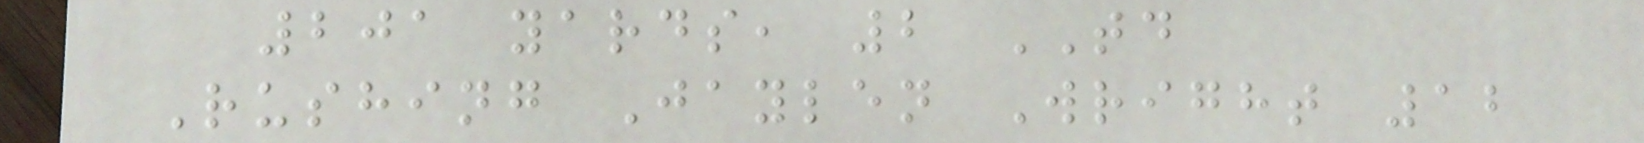201 yards, 2 TD
Rushing Jaylen Wright 12
